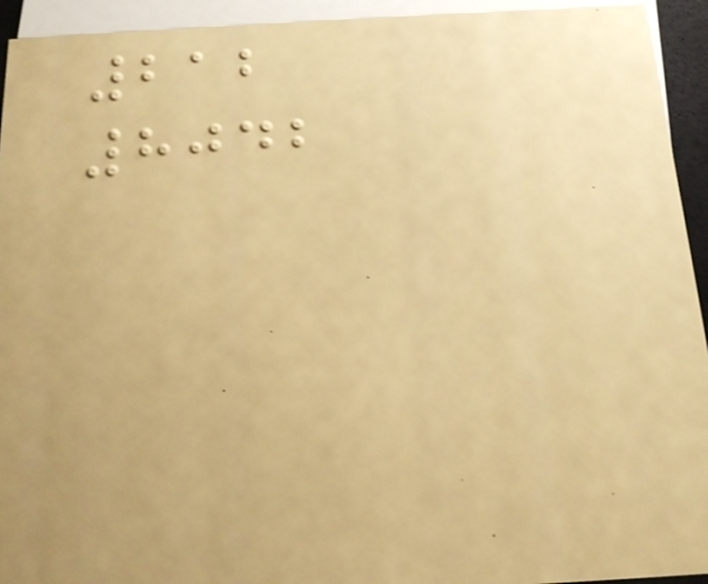212
8042
